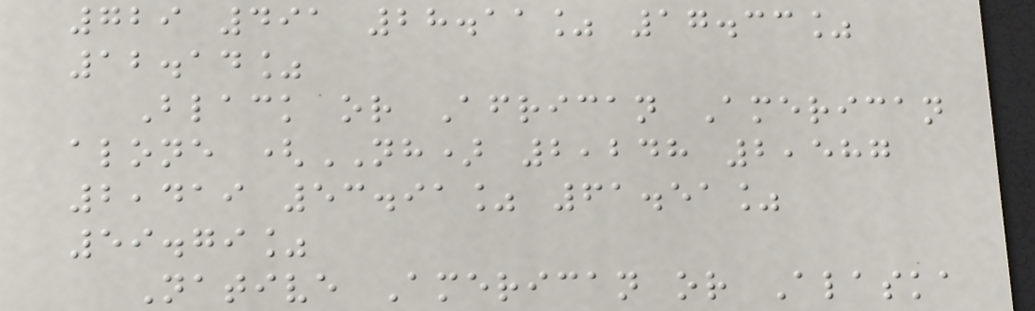729 491 28.11% 17.33%
12.14%
Black or African American
alone (NH) 2,248 2,587
2,419 53.91% 61.51%
59.79%
Native American or Alaska
